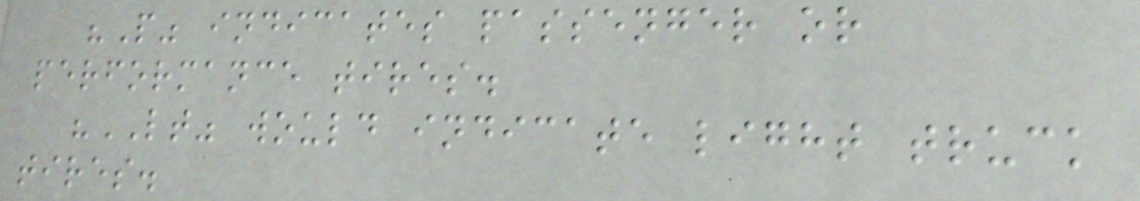"P" indicates passenger or
performance tires.
"LT" would indicate light truck
tires.
